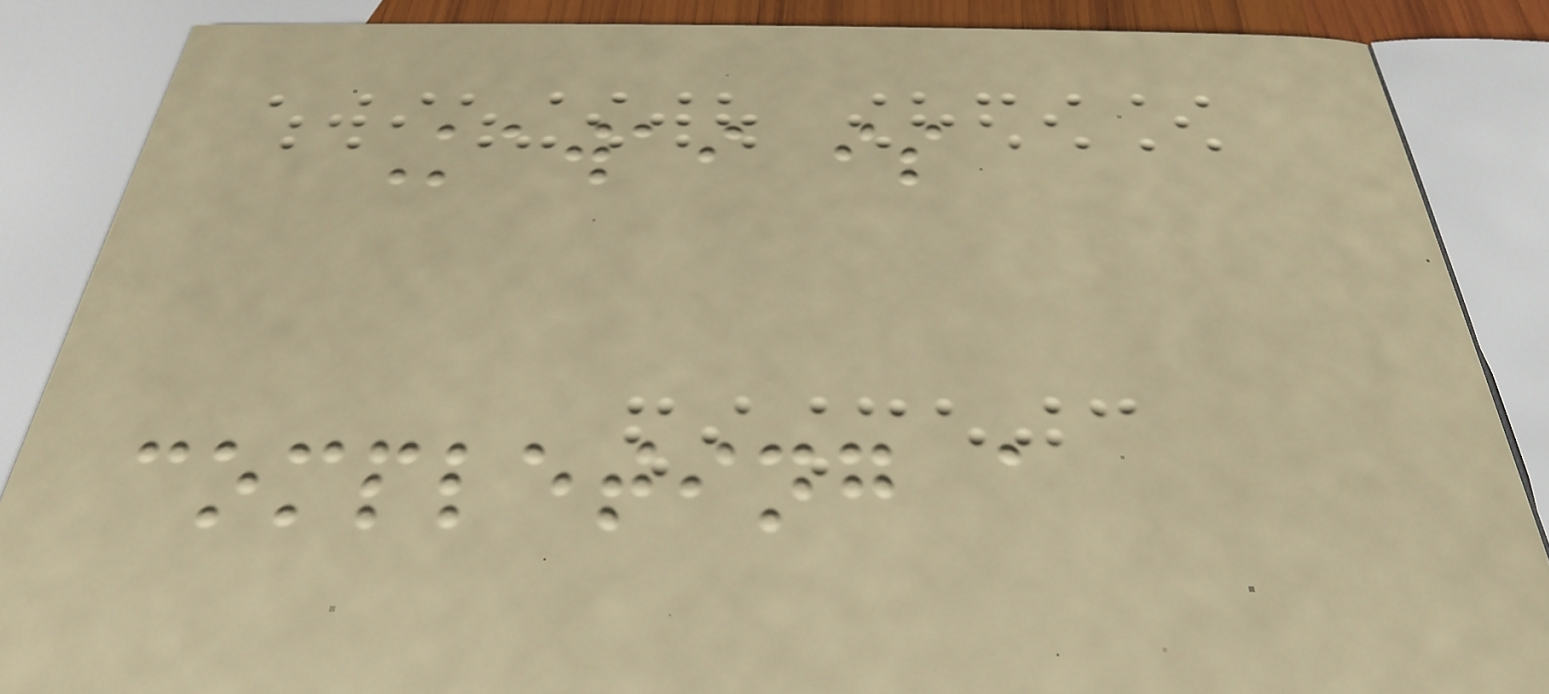Kawai is
completing a
